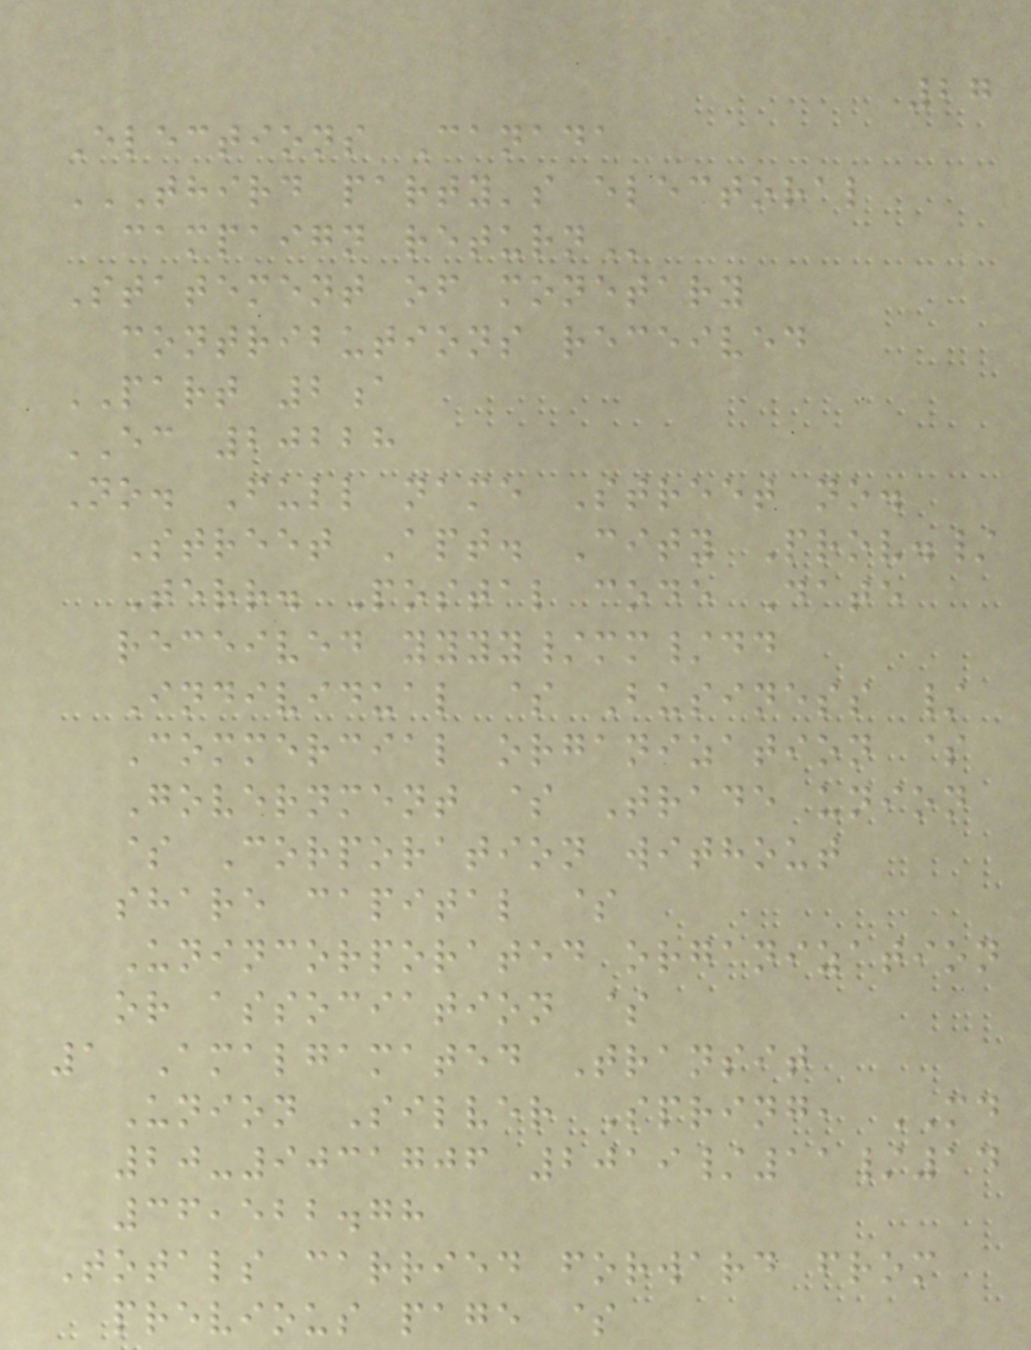27
Elections Canada
THIRD PARTY'S ELECTORAL
CAMPAIGN RETURN
Statement of monetary
contributions received
PART 2a
EC 20228
No. Full name Street no.
Street Apt. City Prov./
Terr. Postal code Date
received yyyy/mm/dd
Individual $ Business /
Commercial organization $
Government $ Trade union
$ Corporation without
share capital $
Unincorporated organization
or association $
1 Amalgamated Transit
Union Silver Spring, MD
20-9031706 2019/11/14
36,522.78
Totals carried forward from
previous page $
